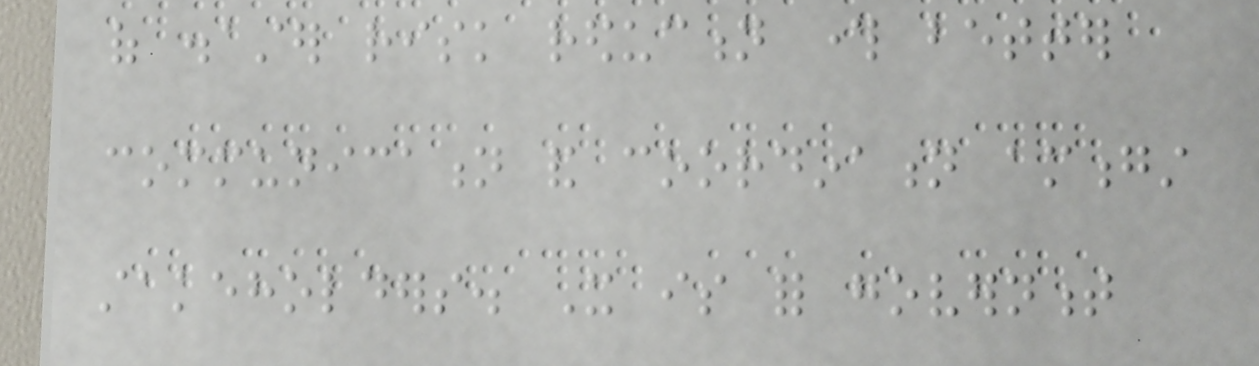of disaster risk reduction through better
communication and coordination amongst
stakeholders. It is for government
